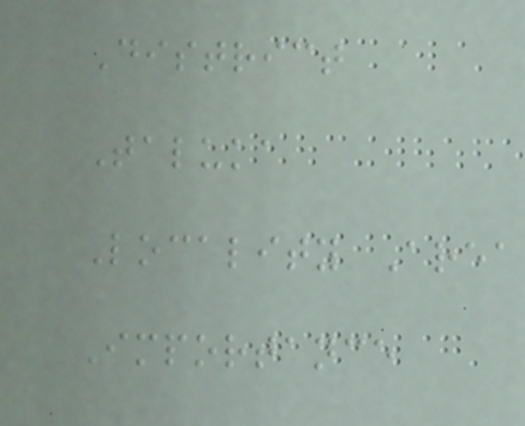District
Taluka
Locality Area
Importance
